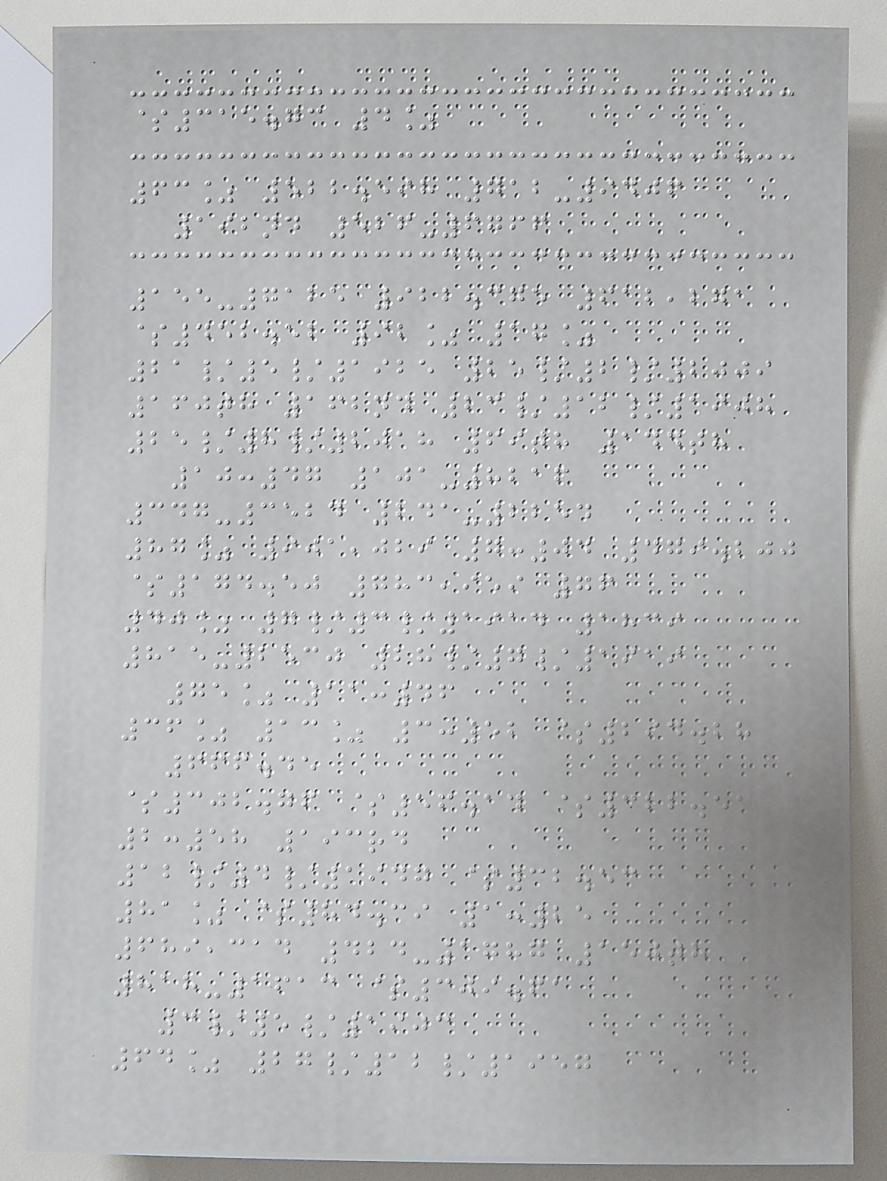$315.73 4%
63% 522.598 712-9406
192nd 526-6766
155-7125 922.375 612,271
$452.52 92% 17%
21/5/1925 25/2/2009
160th 162nd 23/12/1908
25/8/2018 69th 144th
10:47 101-8216
347-3524 241-2254
87% 901,029 7:04 479.200
$174.50 783,959 76
40% 7/3/1914 1839
815-2530 28/7/1919
75% 11:46
36% 13% 3:52 $294.28
666.45
$302.76 $56.14 $322.51
2:58 193rd
12/4/1947 $32.53
81% $84.39 1:25
689,314 424-1787 150th
818-1613 $309.61
3/5/1903
64% 27/12/1957
